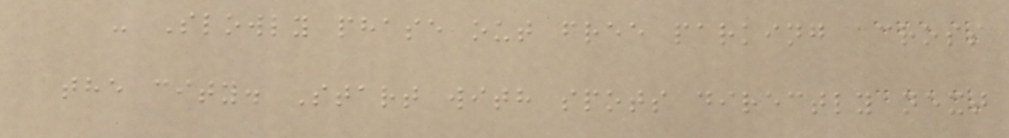- Slowly phase out free parking across
the city. Start with spots directly next
